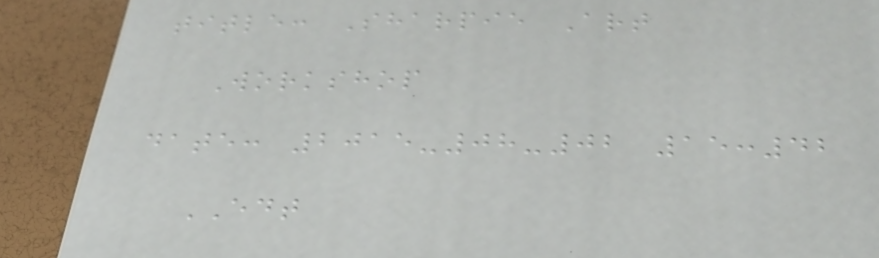title: Sharpie Art
Workshop
date: 2015-08-02 15:42
EDT
